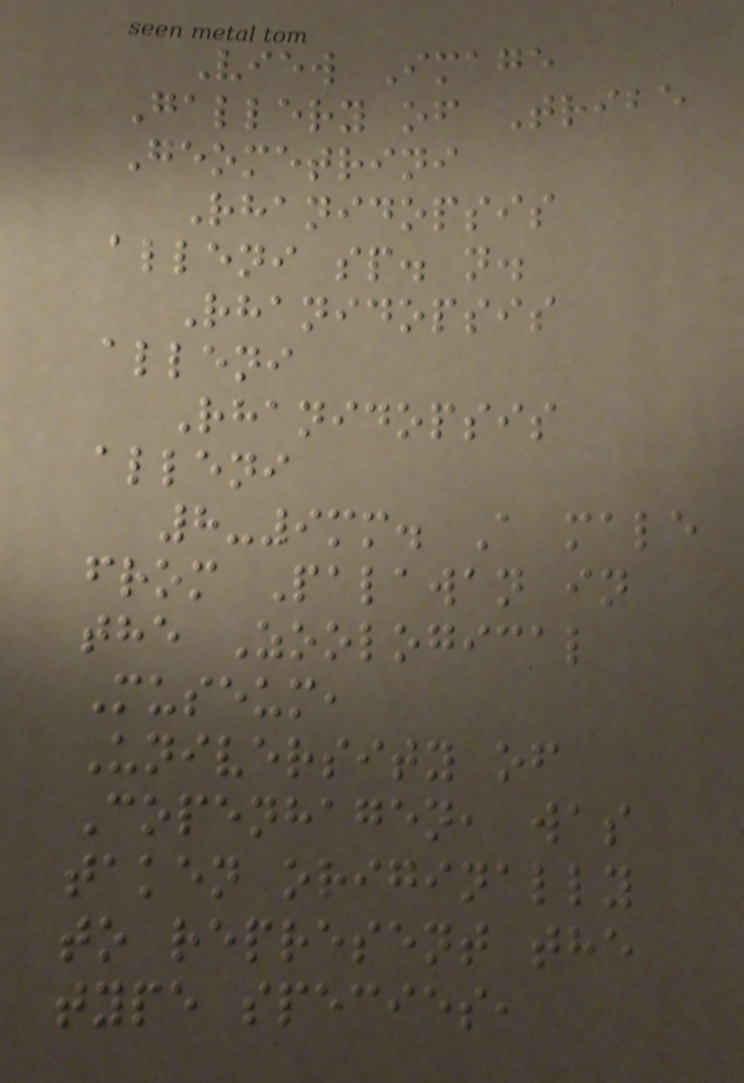View Image
Gallery of Tribe
Geometrini
Rhanidopsis
alleni sp. n.
Rhanidopsis
alleni
Rhanidopsis
alleni
8-9mm. A male
from Palawan in
the Zoological
Museum,
University of
Copenhagen, was
taken originally
to represent the
type species,
